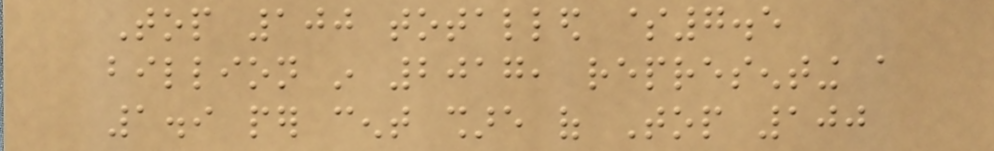Top 100 totalled $7.5
billion in 2017, representing a
1.9 per cent share of Top 100
